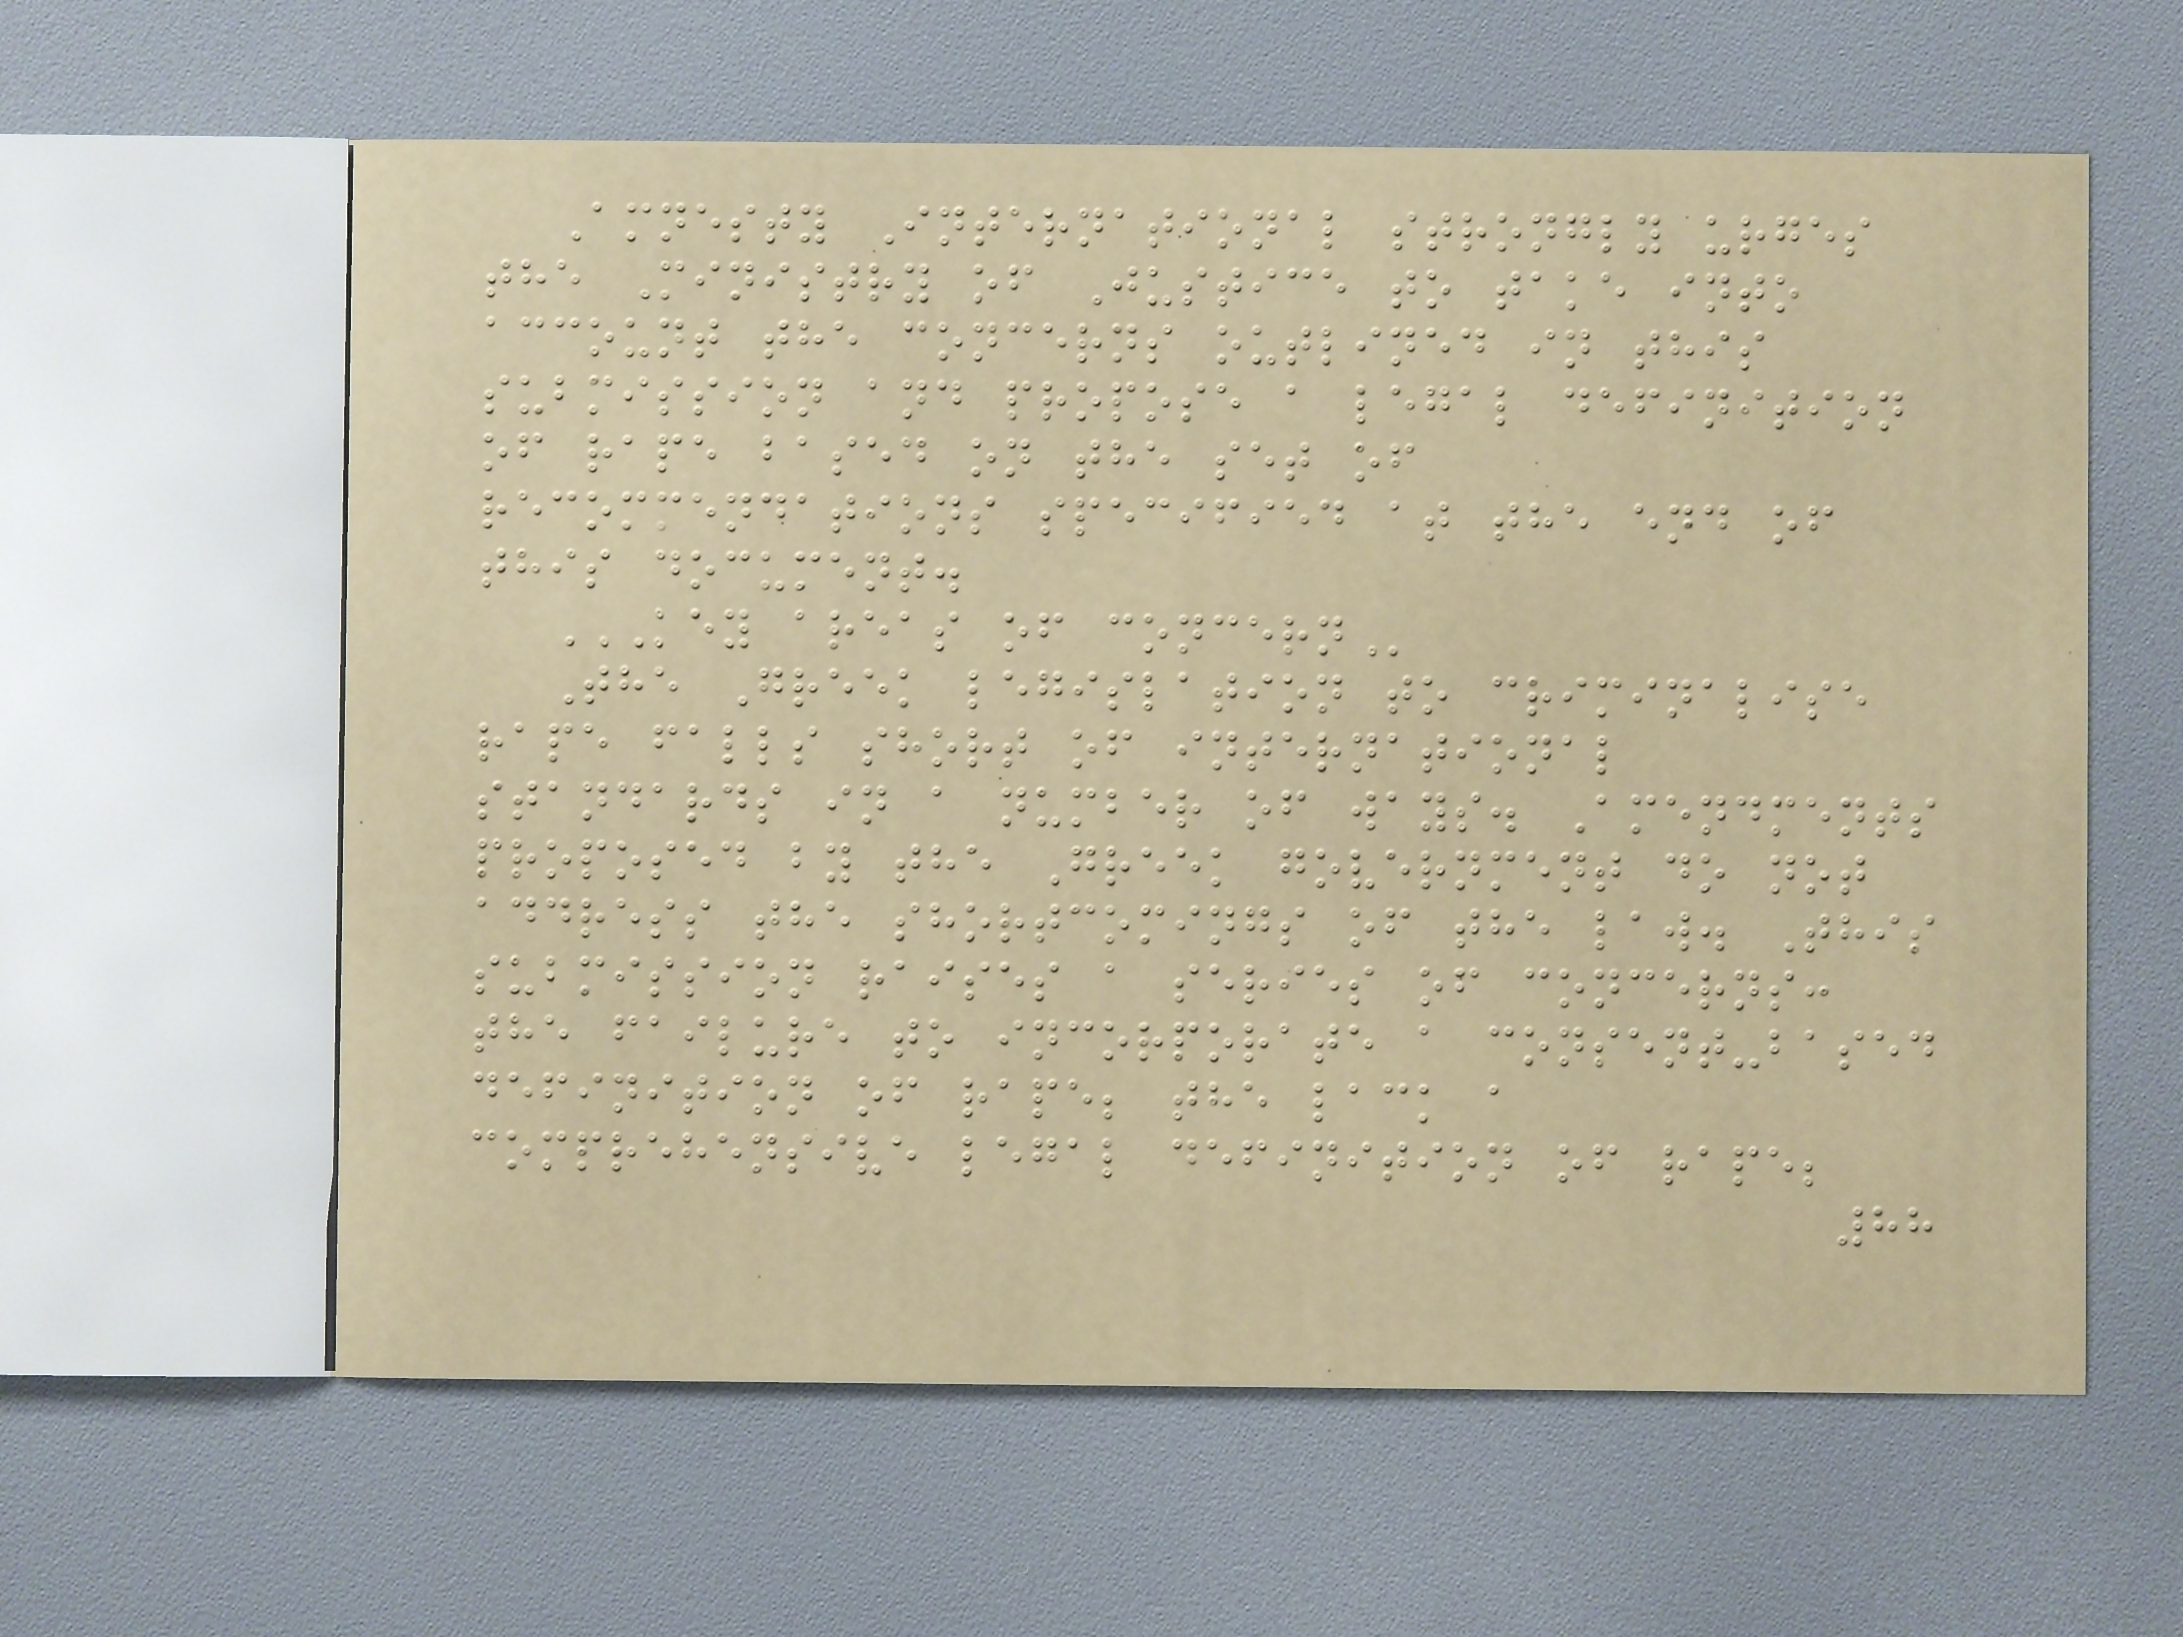Amnesty International strongly urges
the Ministry of Justice to take into
account the concerns outlined in this
submission and propose a legal definition
of rape based on the set of
recommendations specified at the end of
this document.
KEY AREAS OF CONCERN
The Greek legislation to criminalise
rape falls short of international
standards in a number of ways. Amendments
proposed by the Greek government do not
address the shortcomings of the law. This
submission raises a series of concerns:
the failure to incorporate a consent-based
definition of rape; the lack a
comprehensive legal definition of rape;
88
